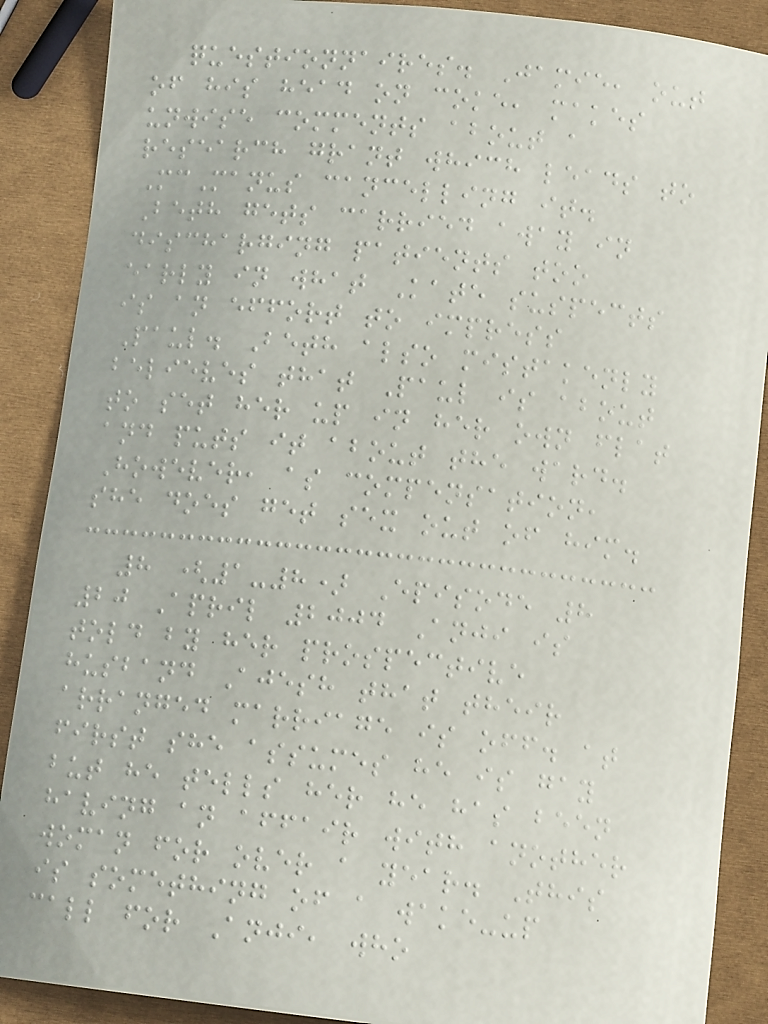questionnaires. Jamie, out
of his head on coke, makes
unwise comments about a
research grant which leads to
McManus cancelling it.
Beth gets carried away in
discharging patients too
early in what Kate suspects
is an effort to impress
Paul. Beth also mistakenly
believes that Paul is about
to set her up in her own flat
and puts it about the ward.
However, as compensation,
she does get sex out of him.
8 (1-8) Episode 8
20 April 2004 Anji is
told by her prospective
husband Ajesh that their
arranged marriage is off. at
first she assumes he is gay
but he tells her he has been
having an affair with another
woman for over a year. This
is something of a wake-up
call for Anji, who
